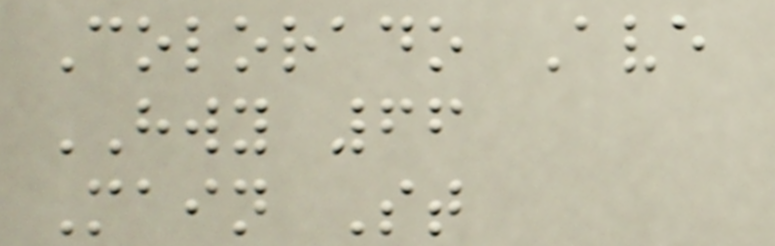Colorado Ave
HWY 66
Main St
